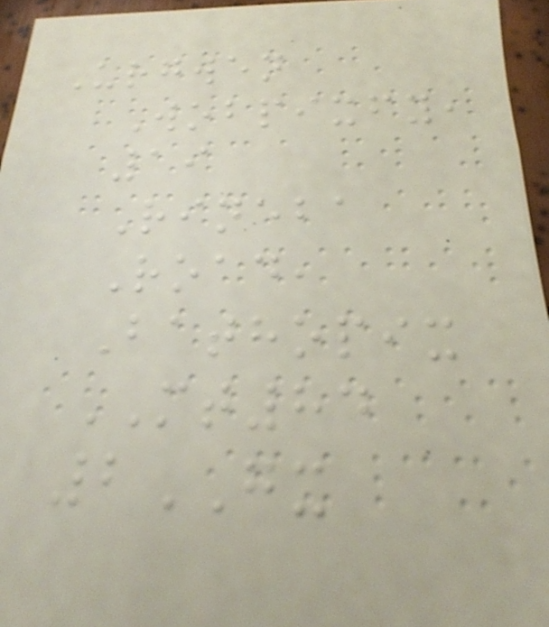Urgwen
Wobpixfy,
19
Rineba
Road,
Bathopix
MT84
2GX
